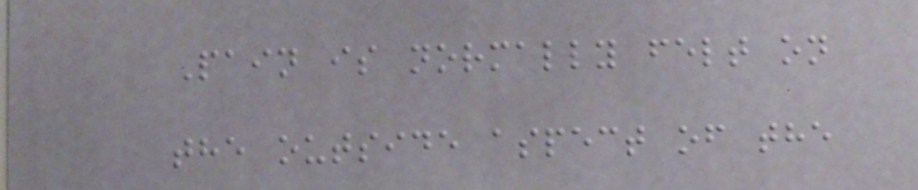Pain is normally felt on
the outside aspect of the
